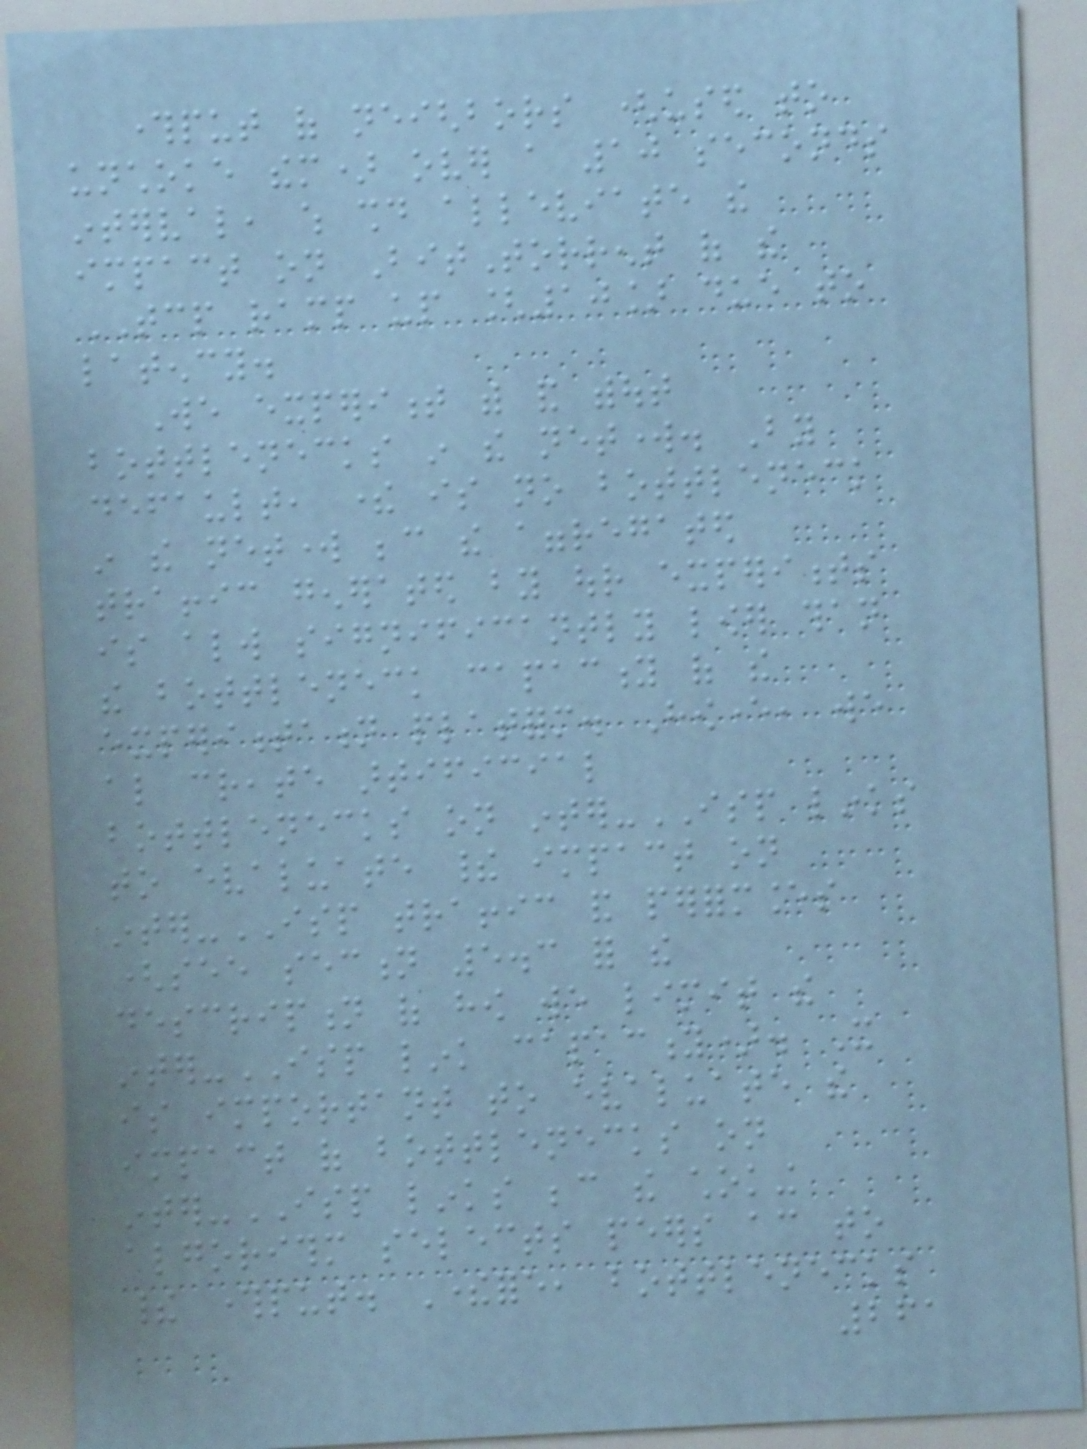throughput of neighbors (used to
unchoke them) over a 10 seconds
interval, which should alleviate the
impact on BitTorrent of the
TCP ramp up [10] due to
latency.
We experiment with and without
bottlenecks in the network. By
default, there is no bottleneck
in the network because the aggregated
traffic generated by our experiments
is always significantly lower than
the bottleneck capacity of the
experimentation platform. However, we
also create artificial
bottlenecks on inter-ISP links
to evaluate their impact on
inter-ISP traffic and performances
(see section 5.3 for the
description of how we limit the
inter-ISP link capacity). It
is important to evaluate the
impact of bottlenecks on
inter-ISP links because the choking
algorithm selects peers according to
their throughput. Therefore, bottlenecks
261
